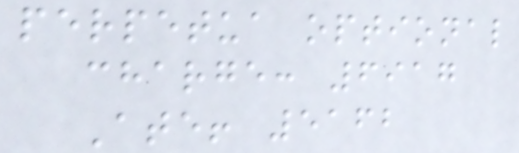perpetua optional
charge: 6917
Ate! 5162
